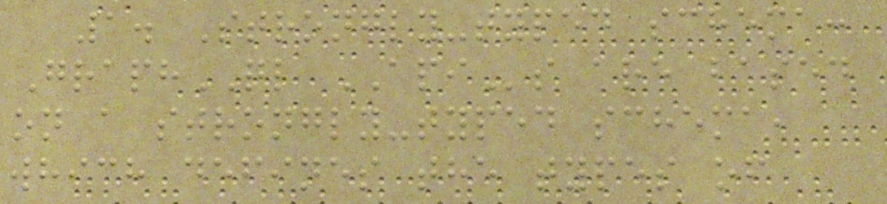1. Strongly-typed schema:
GraphQL APIs are based
on a strongly-typed schema,
which defines the types of
